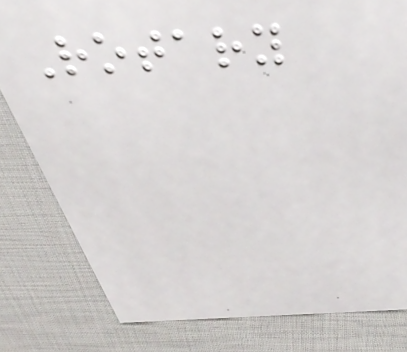Rotary
